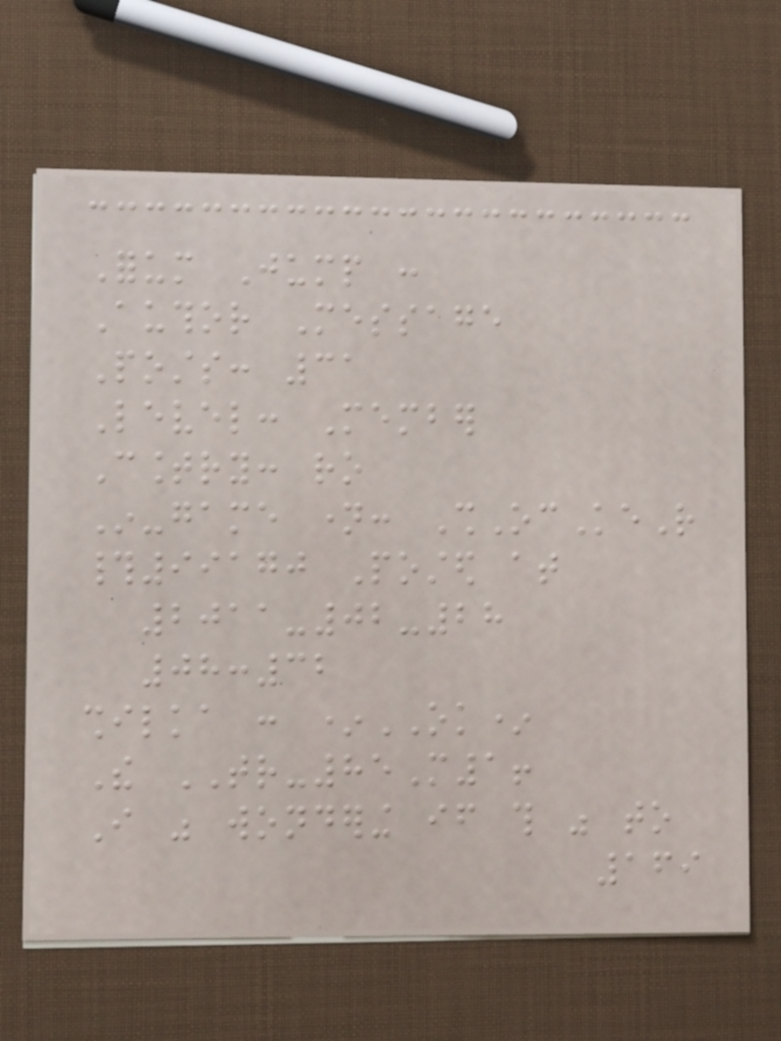Forum Jump :
Author Message
Posts: 31
Level: Member
Country: ro
In-game name: ShOcKeR
#99170 Posted at
2011-02-28
08:32
shilka : *OK*
The TR-85M1!
I was wondering if this was to
169
